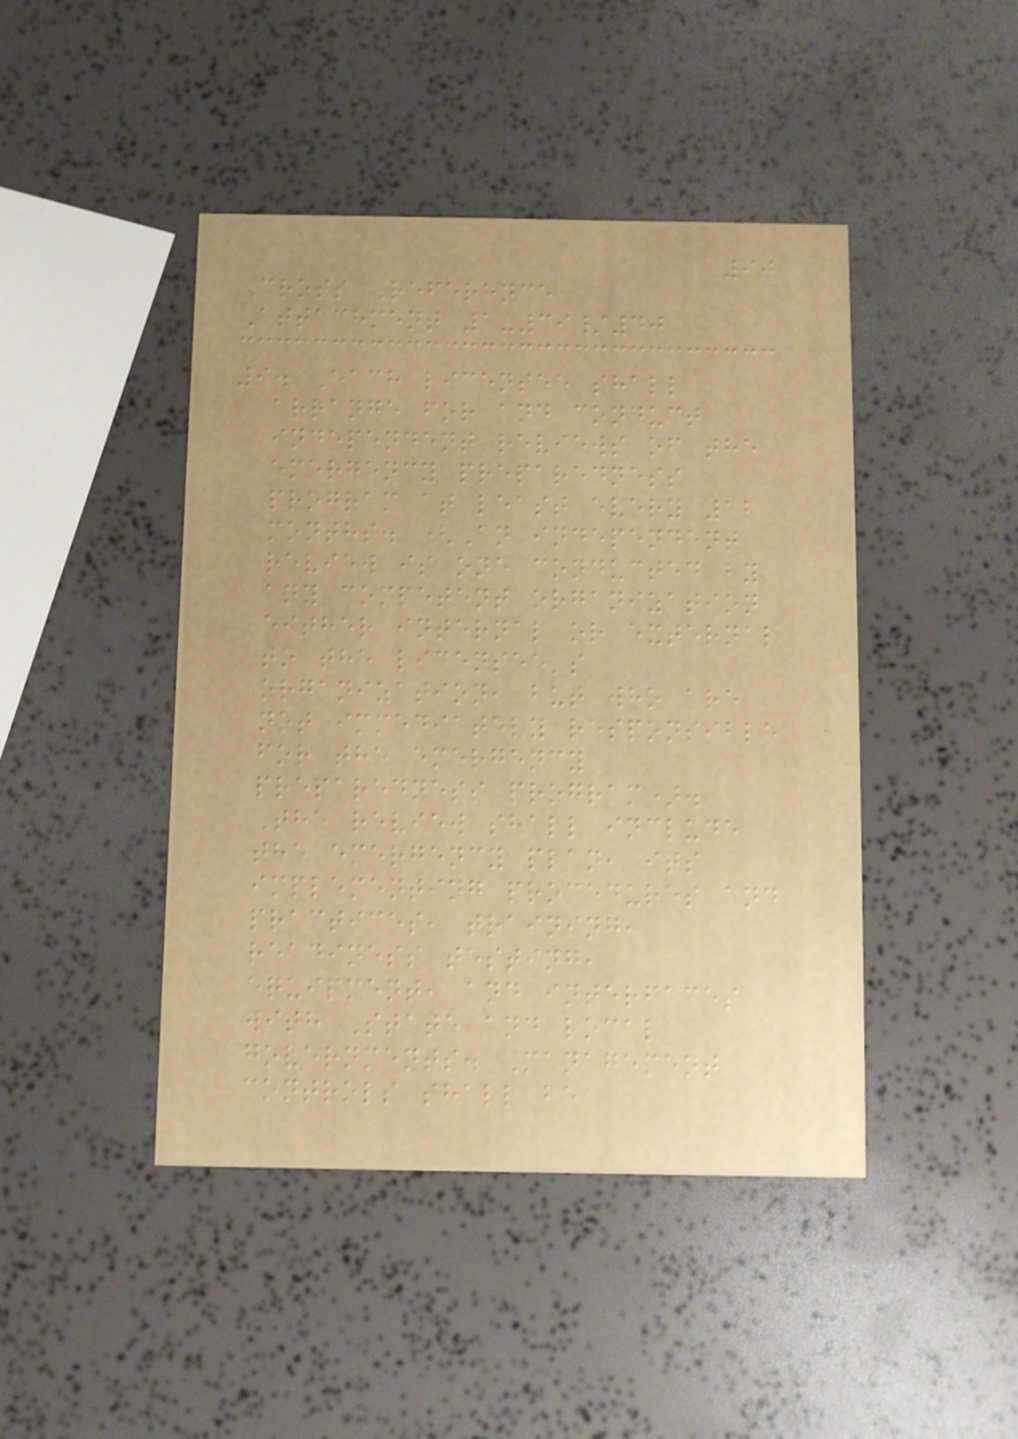90
Cross Reference
Attachment 1-39/40
9. Each licensee shall
arrange for and conduct
independent reviews of the
emergency preparedness
program at least every 12
months. (An independent
review is one conducted by
any competent organization
either internal or external
to the licensee's
organization, but who are
not immediately responsible
for the emergency
preparedness program).
The review shall include
the emergency plan, its
implementing procedures and
practices, training,
readiness testing,
equipment, and interfaces
with State and local
governments. Management
controls shall be
